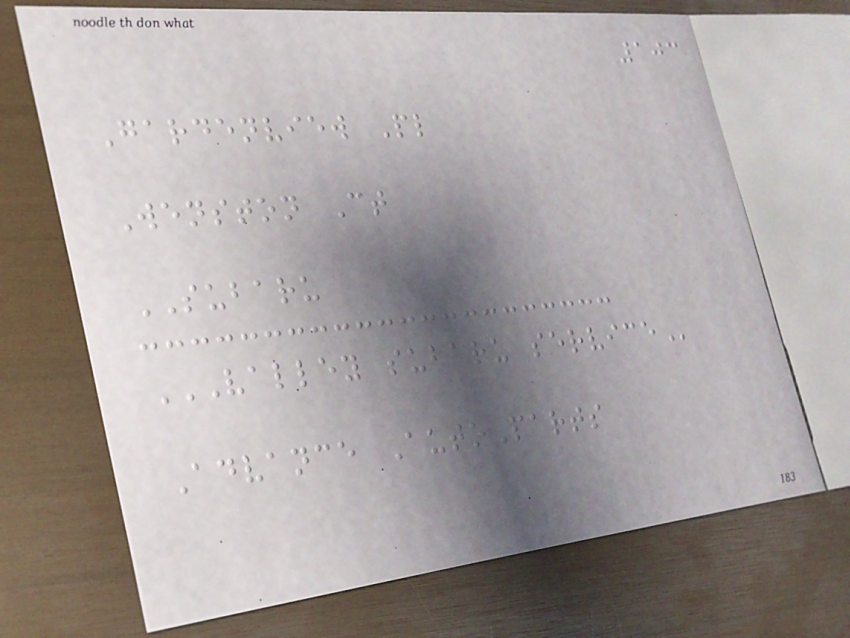103
Gardenview Pl
Wenston Ct
SUBARU
VALLEY SUBARU SERVICE
Advance AutoParts
